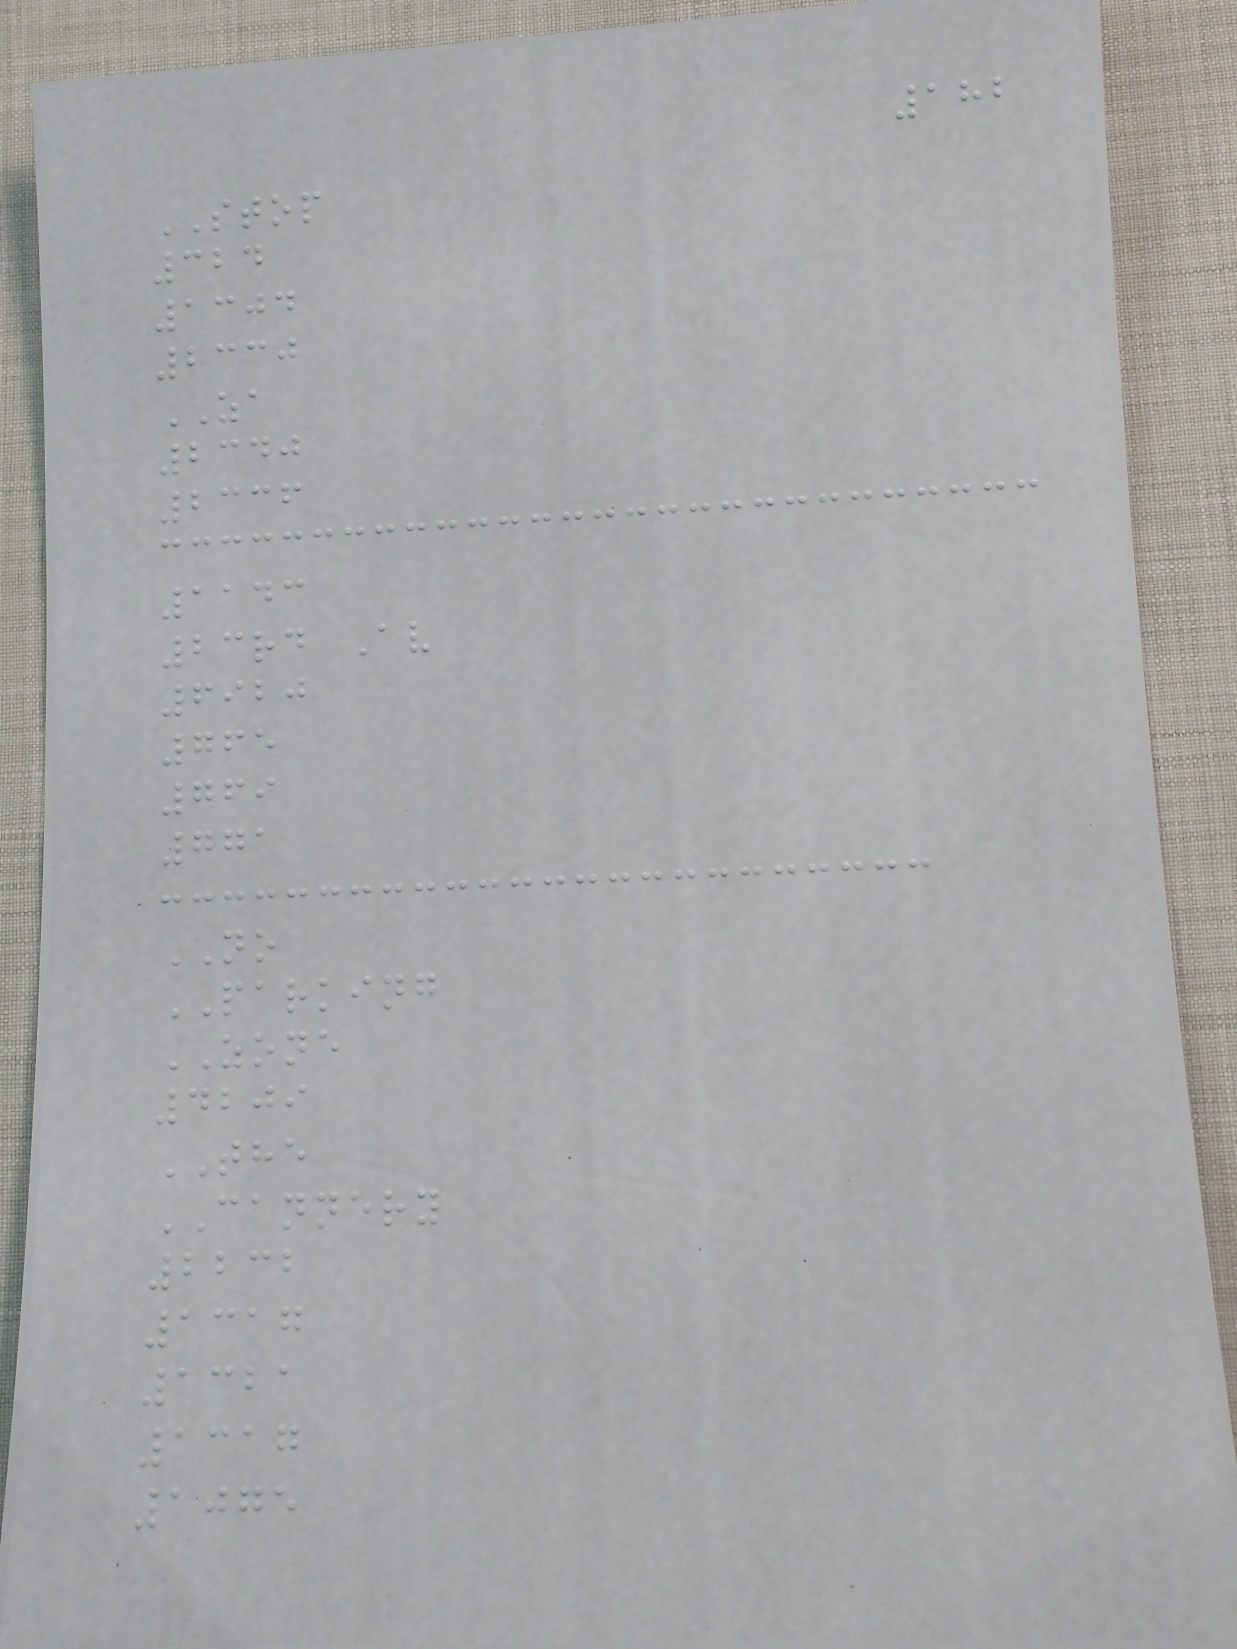182
STOP
324
1304
2330
ZA
2340
2336
1143
23rd Av
6920
765
769
771
NO
PARKING
ZONE
4209
THE
CANNERY
2232
1317
1321
1317
1075
